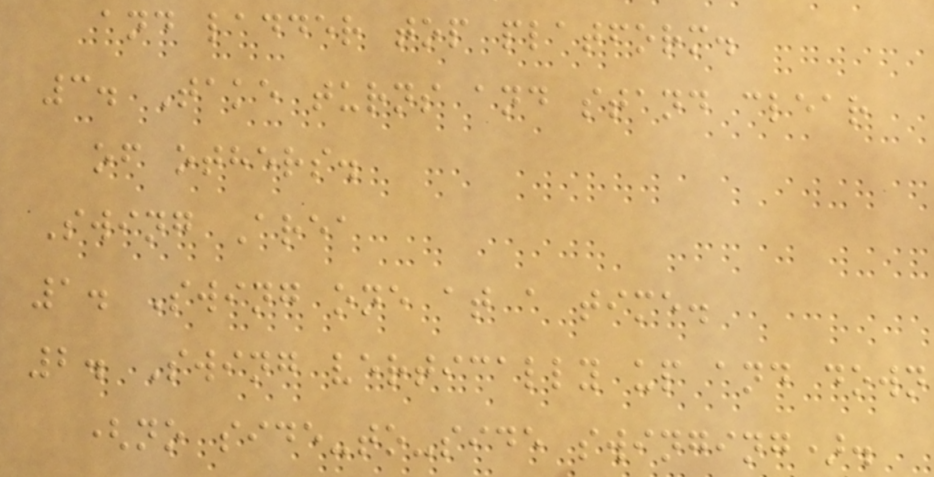and ladder top platform.
3. Take turns and stand clear
of others.
Swing Area
1. Swing one at a time.
2. Swing vertically up and down
(no side-to-side swinging).
